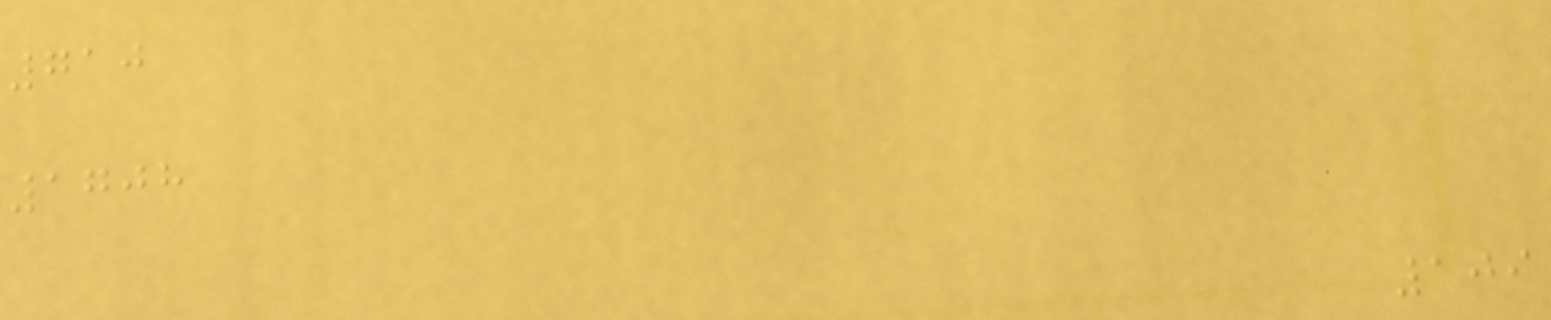710
1708
109
